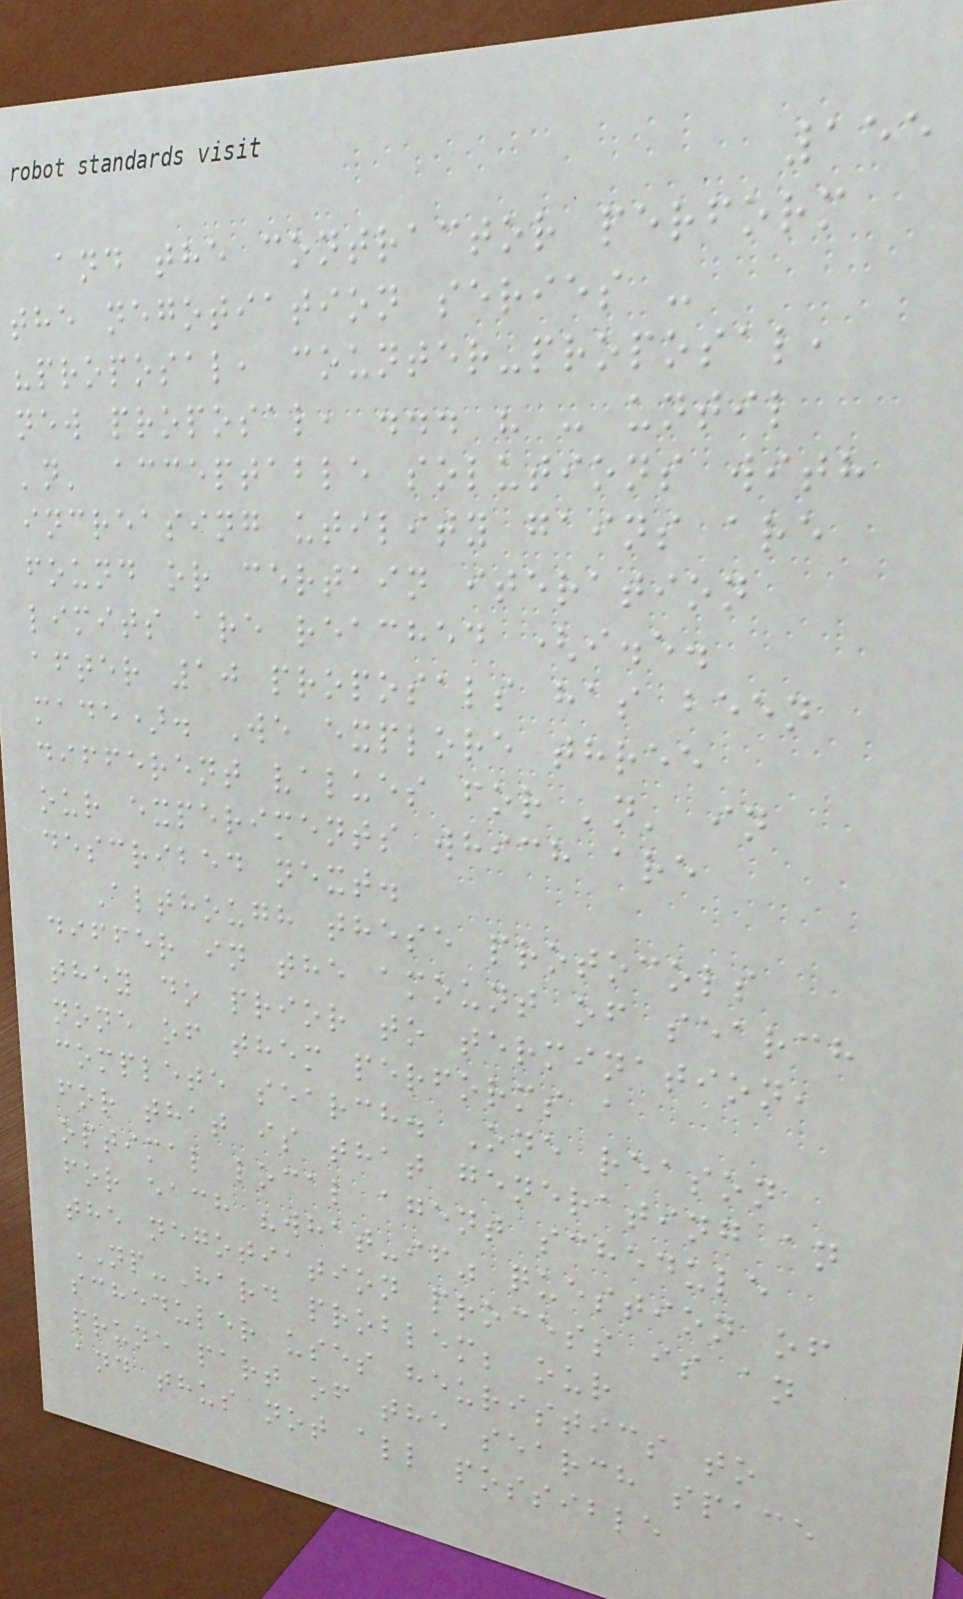155
and the contractor perform
the negotiation series -
"proposal, counter-proposal,
new proposal, ... " - until
'n' acceptable solutions with
increasing utility gains are
found or certain iteration
limits are reached (i.e.
after 10 proposals has been
made). We explore three
different values for 'n' in
our experiments which are
described next.
Although these protocols
differ in the amount of search
they do prior to termination,
none of them performs a
complete search. One reason
for that is that generating an
optimal local agent schedule
for each "what-if" question of
the negotiation process is an
NP-Hard problem; our
scheduler uses heuristics to
prune part of the search space
and thus not all possible
